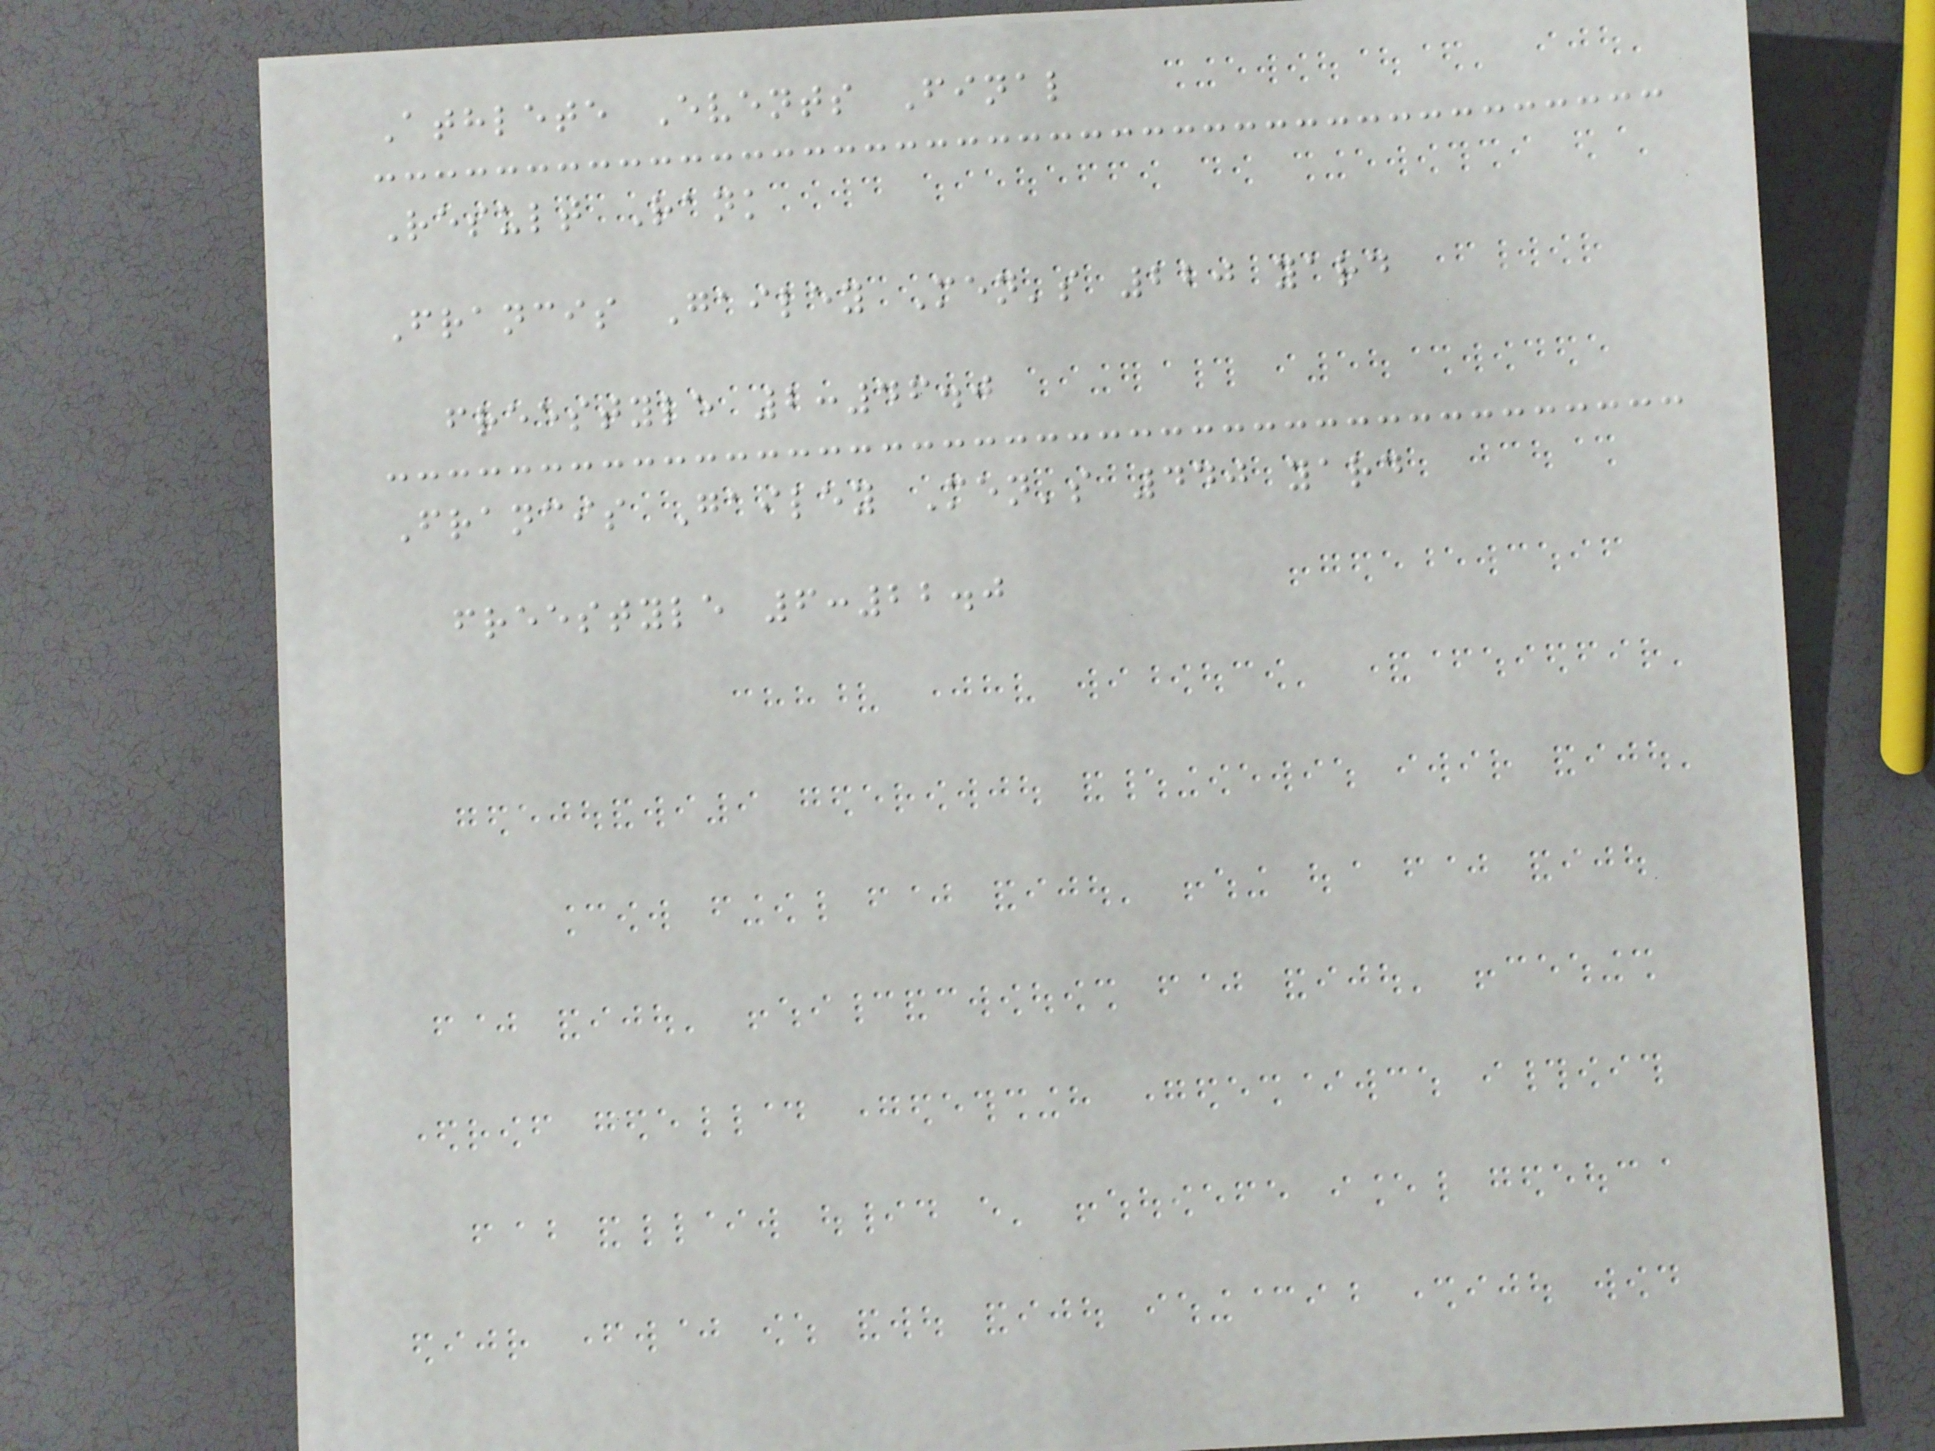Athlete Events Final
Result Rank
Francis Gailey Men's 220 yard
freestyle 2:46.0
Francis Gailey Men's 440 yard
freestyle 6:22.0
